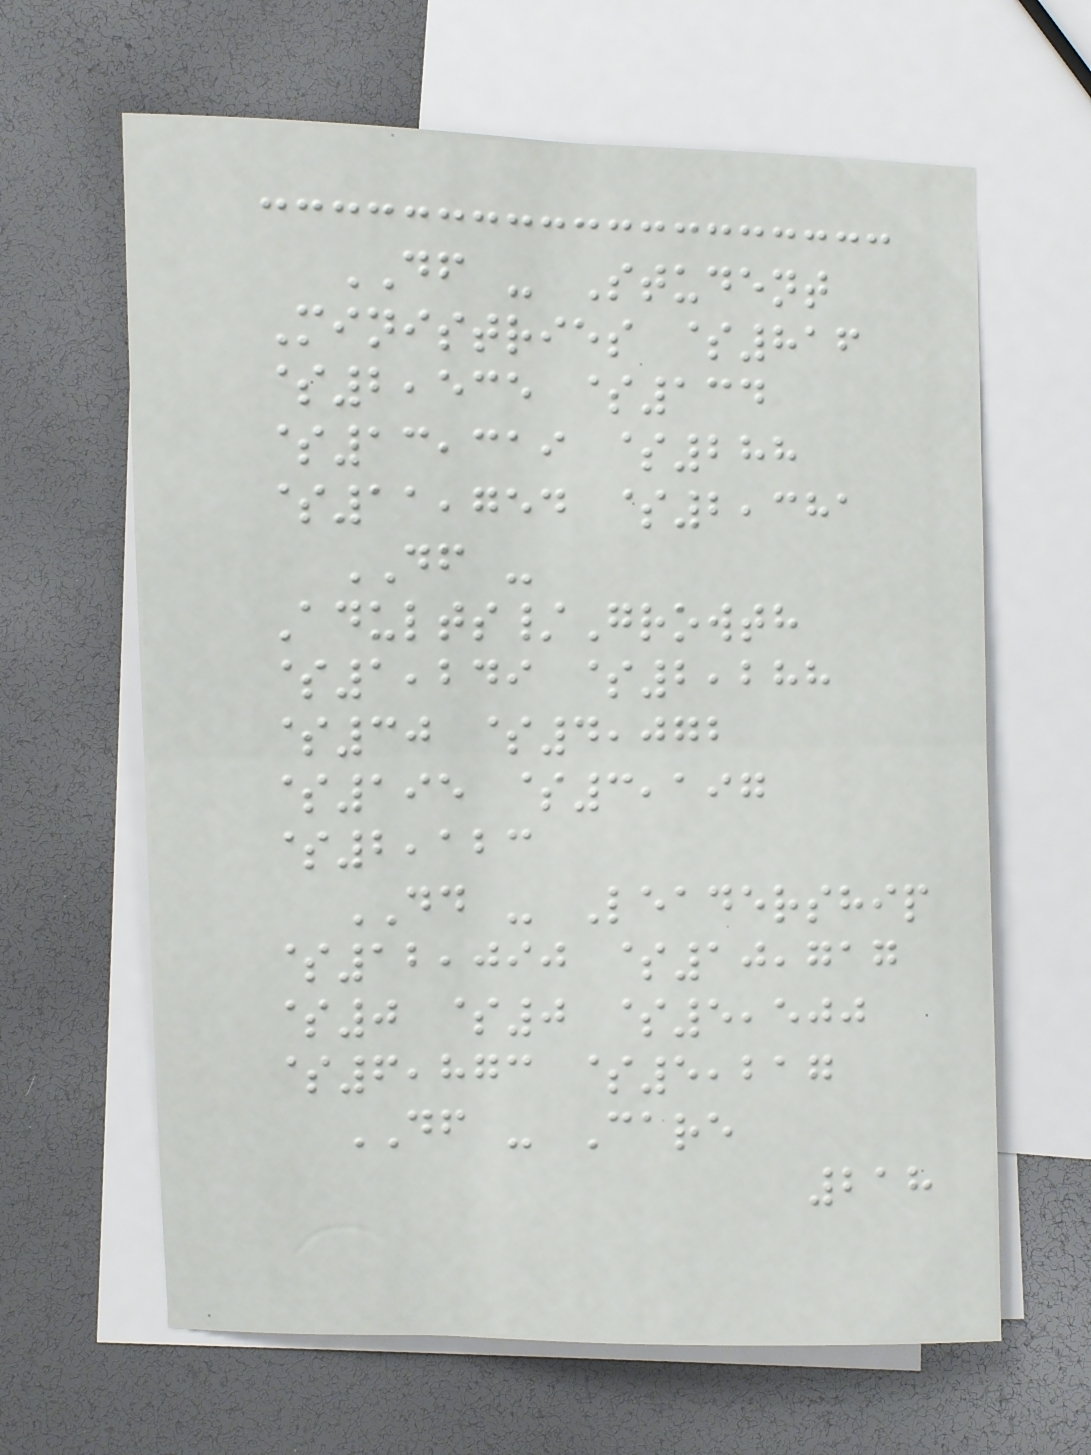DF - Student
Ministries $816
$2,535 $134
$13,319 $288
$11,754 $2,381
DF -
Adults/Growth
$1,249 $2,288
$30 $4,072
$195 $3,197
$2,123
DD - Leadership
$12,090 $10,717
$0 $0 $5,500
$6,873 $5,217
DF - Care
218
